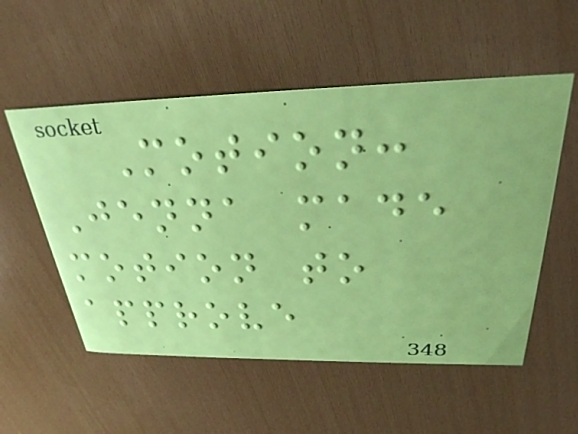Motion:
Jenna made
motion to
approve
